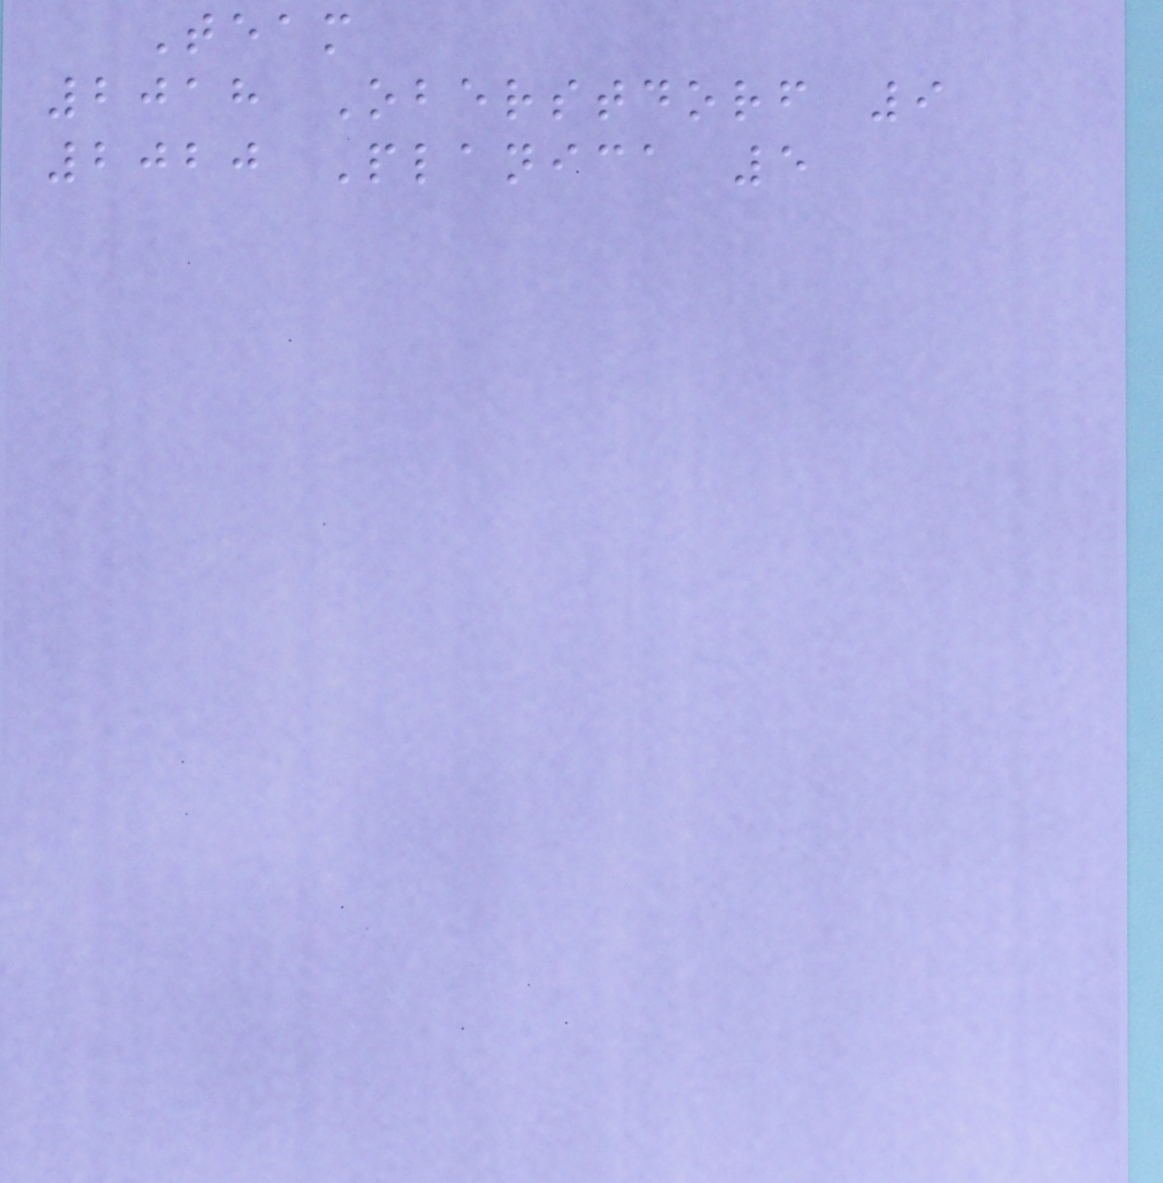Team
2018 Oberstdorf 9
2020 Planica 5
